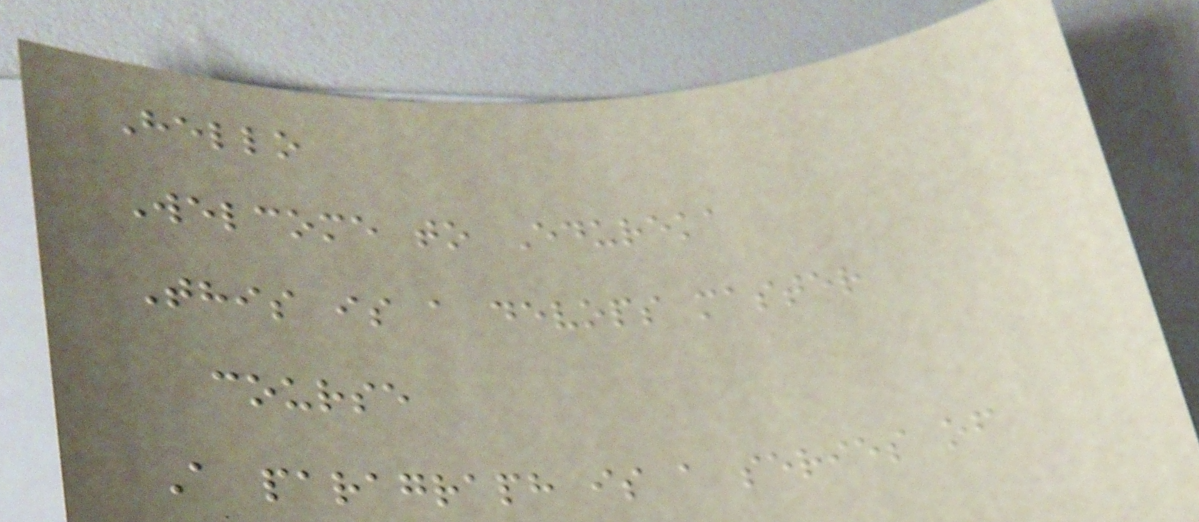Hello
Welcome to Edureka
This is a devops master
course
A paragraph is a series of
